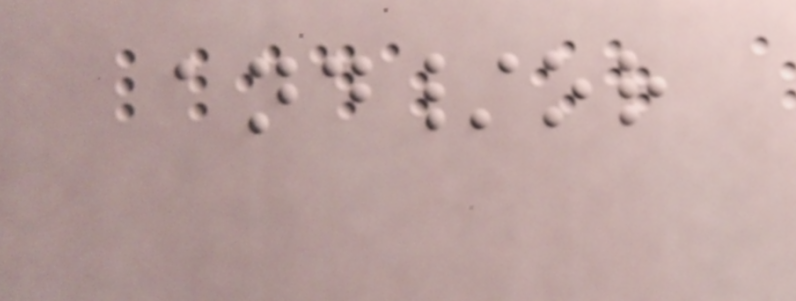and/or
